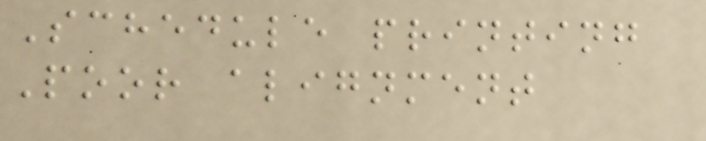Schedule printing
Poor alignment
